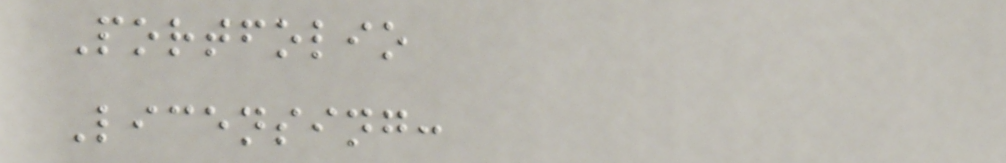Portfolio
Licensing:
